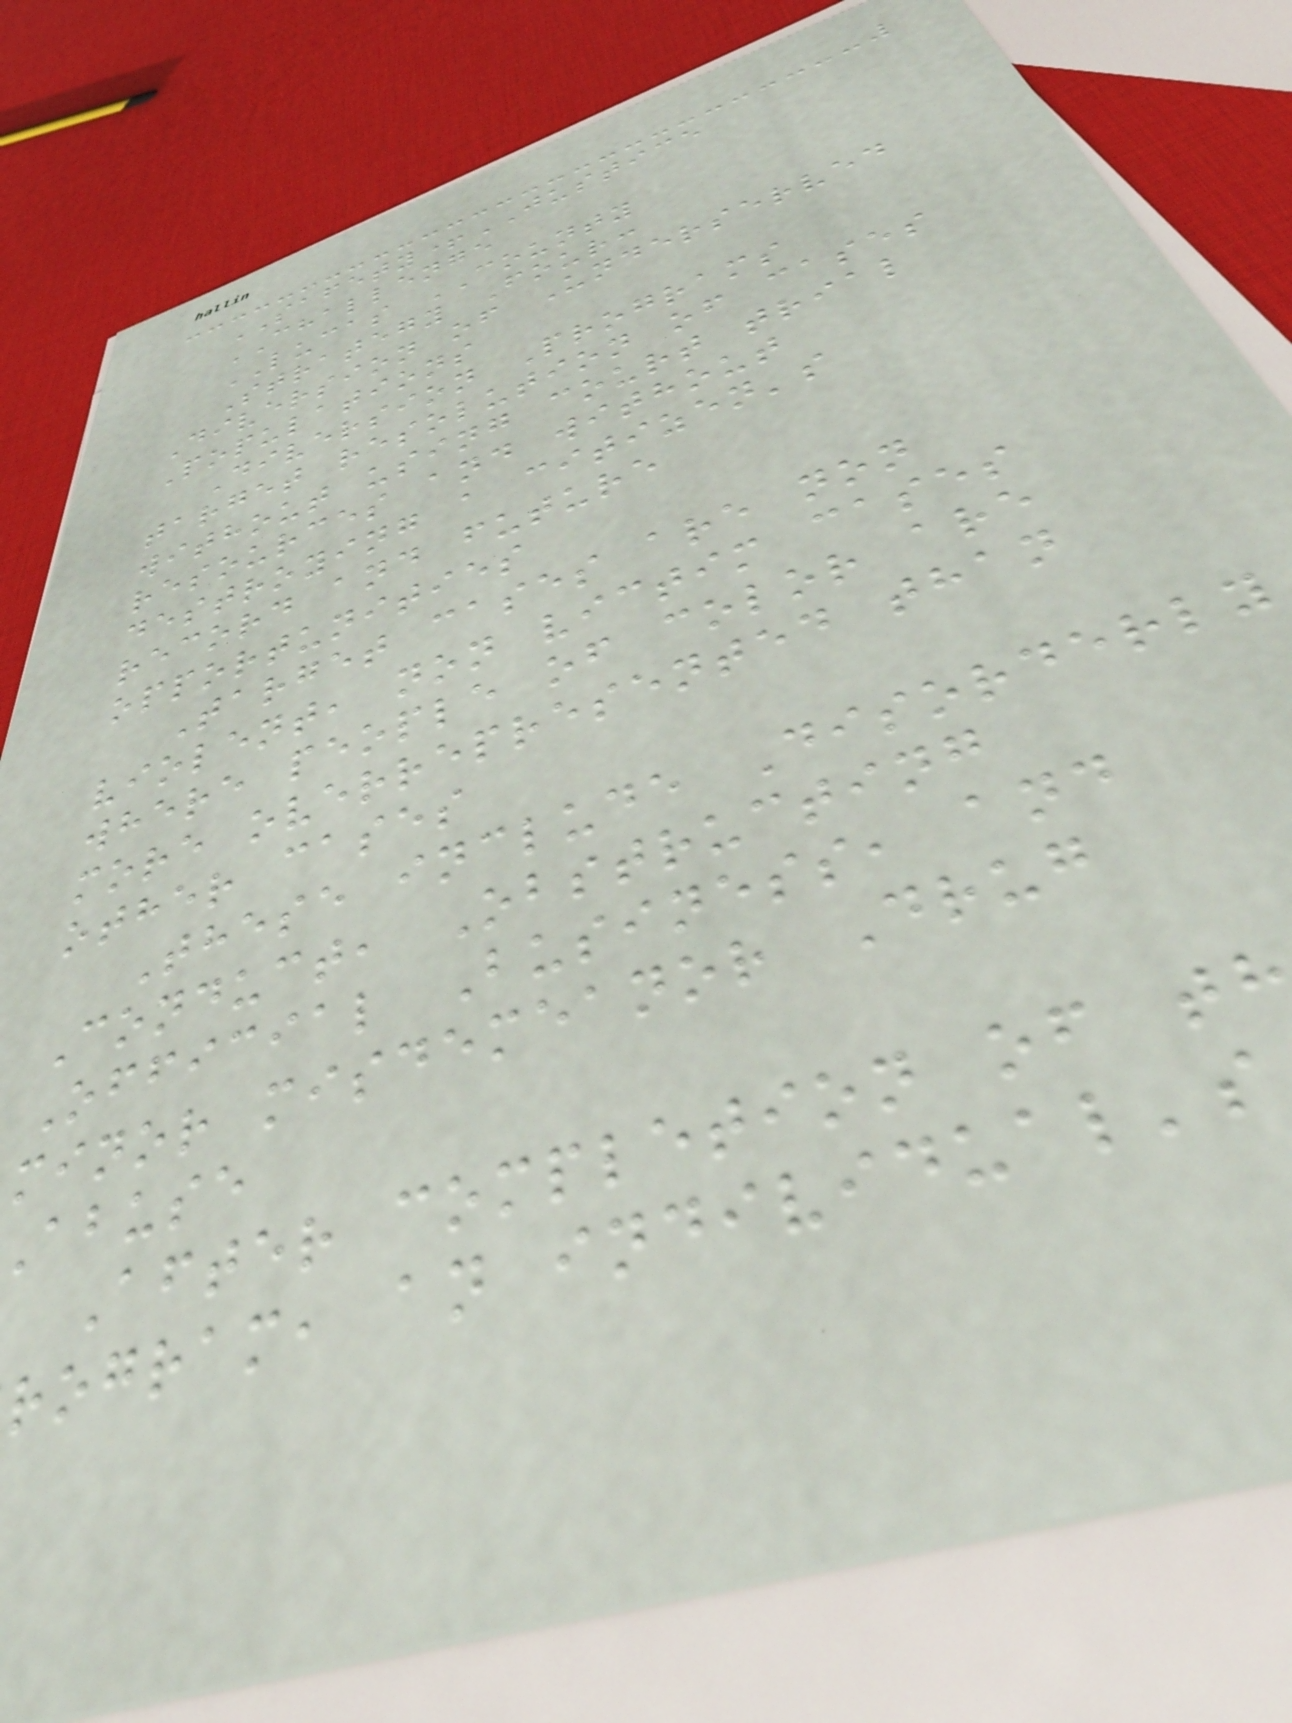SAFETY+JUSTICE
CHALLENGE
LUCAS COUNTY
Strategy Four:
Diversion of Underserved
Populations
Diversion Programs
target resolution of cases
without using court trial
resources and without
destroying a citizen's
record and future
opportunities
Target cases are non
violent, non victim cases
where people of color are
more overrepresented than
other cases
These include Disorderly
Conduct, Obstructing
Official Business, and
minor misdemeanor Drug
abuse
After completion of t
rogram, an individual's
